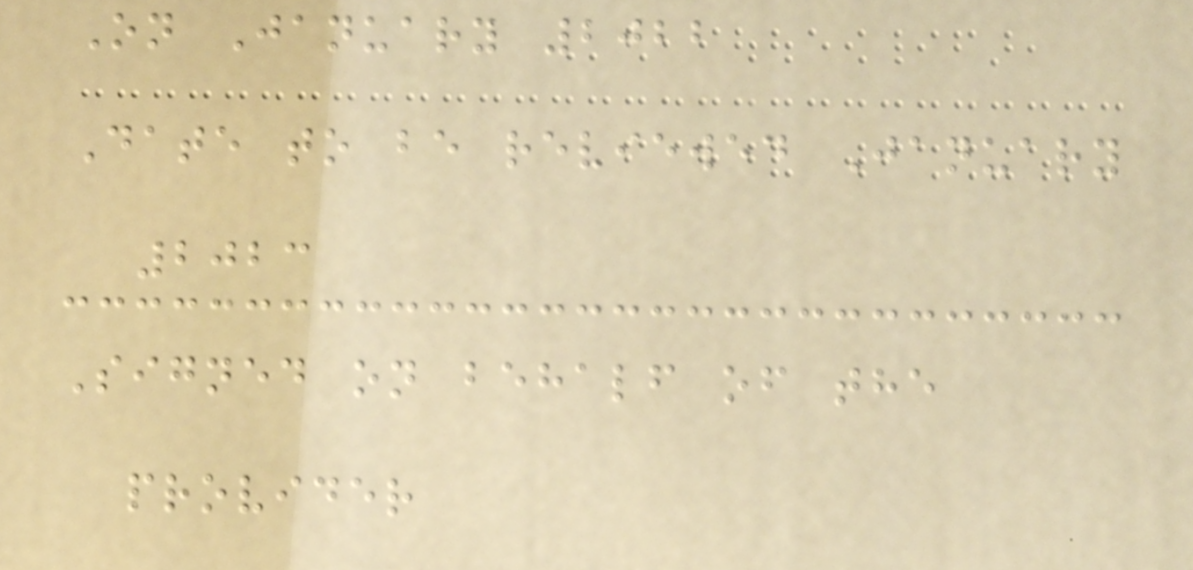On January 2022
Date to be reviewed January
2023
Signed on behalf of the
provider
